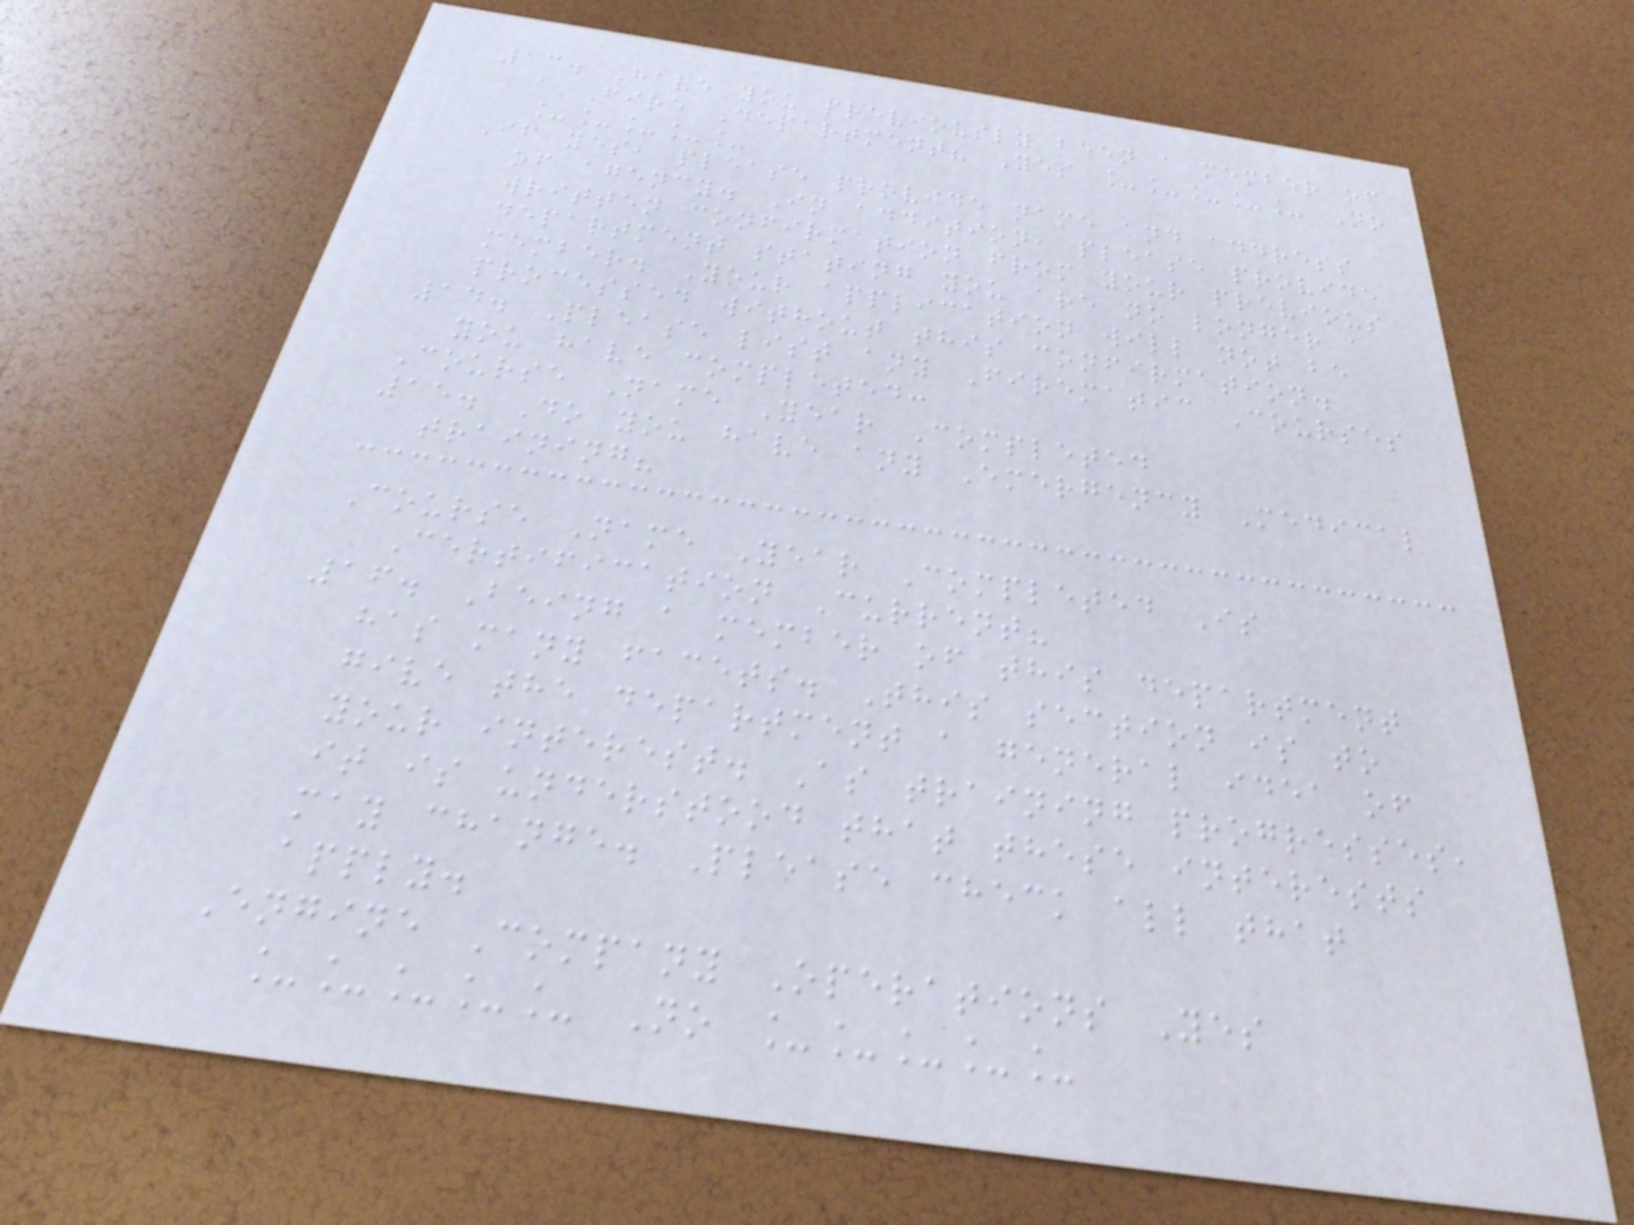13. Have you previously been a member of
a Fire Department? Yes _____ No
_____
If yes, please provide name and address
of agency. In addition, please provide
written confirmation from your previous
department stating you are no longer a
member. Your application will not be
processed without this confirmation.
14. Please list any Firematic Courses
you have completed:
Course Name Year Completed
15. Do you have any Emergency Medical
training?
Course Name Year Completed Is
Certification Current?
16. Being a member of this department
has many facets. This section is to
give the department a general idea of
your interest. As training progresses,
it is understood that these interests
may change. Please check all that
apply.
Engine Company Operations Yes
_____ No _____
